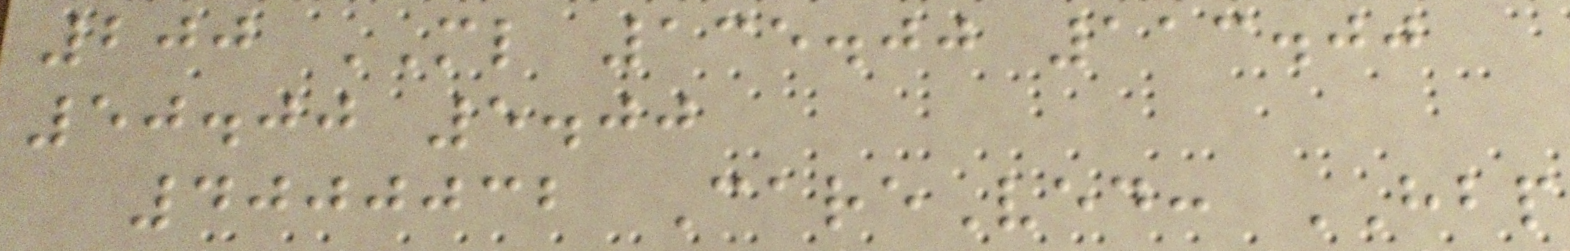200 ML 135.00 113.00
50.00 5.00
4000032 CareVed: HBP
